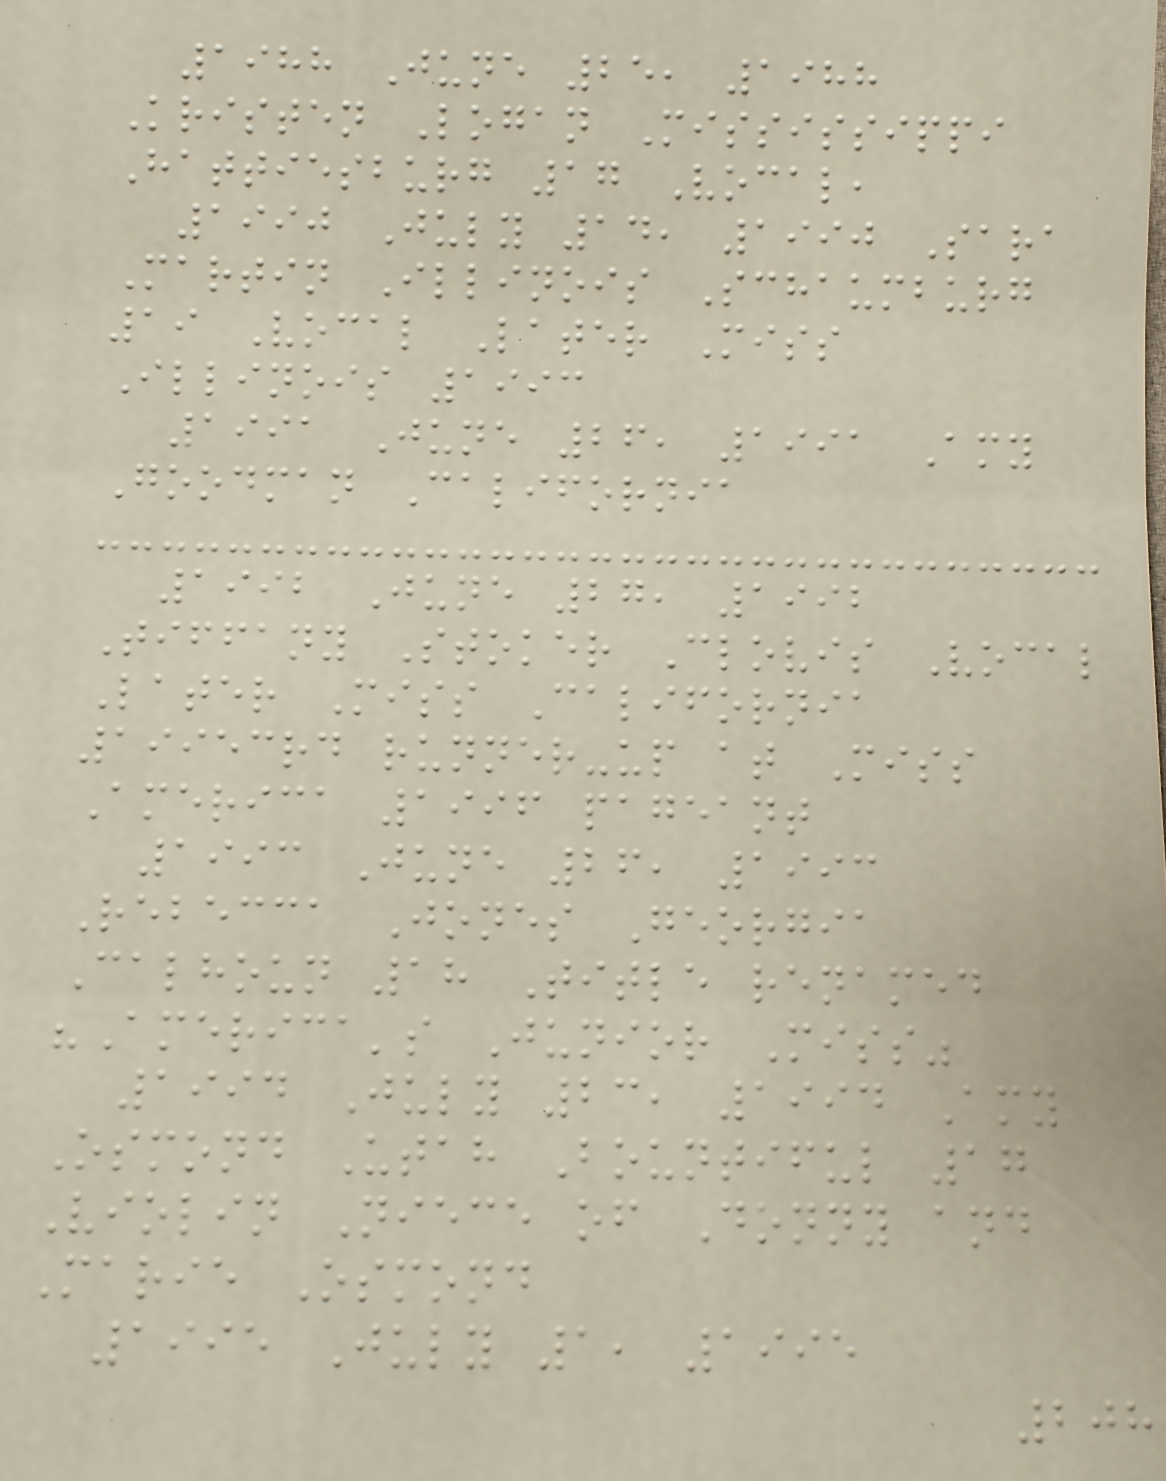1988 June 25, 1988
Kristen Logan Mississippi
Hattiesburg 17 Vocal,
1990 July 14, 1990 Sara
Martin Illinois Schaumburg
19 Vocal Later Miss
Illinois 1993
1991 June 26, 1991 Amy
Goodman California
1992 June 27, 1992
Tiffany Stoker Clovis Vocal
Later Miss California
19953rd runner-up at Miss
America 1996 pageant
1993 June 26, 1993
Rebecca Jones Georgia
Calhoun 18 Title renamed
"America's Junior Miss"
1994 July 23, 1994 Amy
Osmond Utah Bountiful 17
Violin Niece of Donny and
Marie Osmond
1995 July 1, 1995
208
